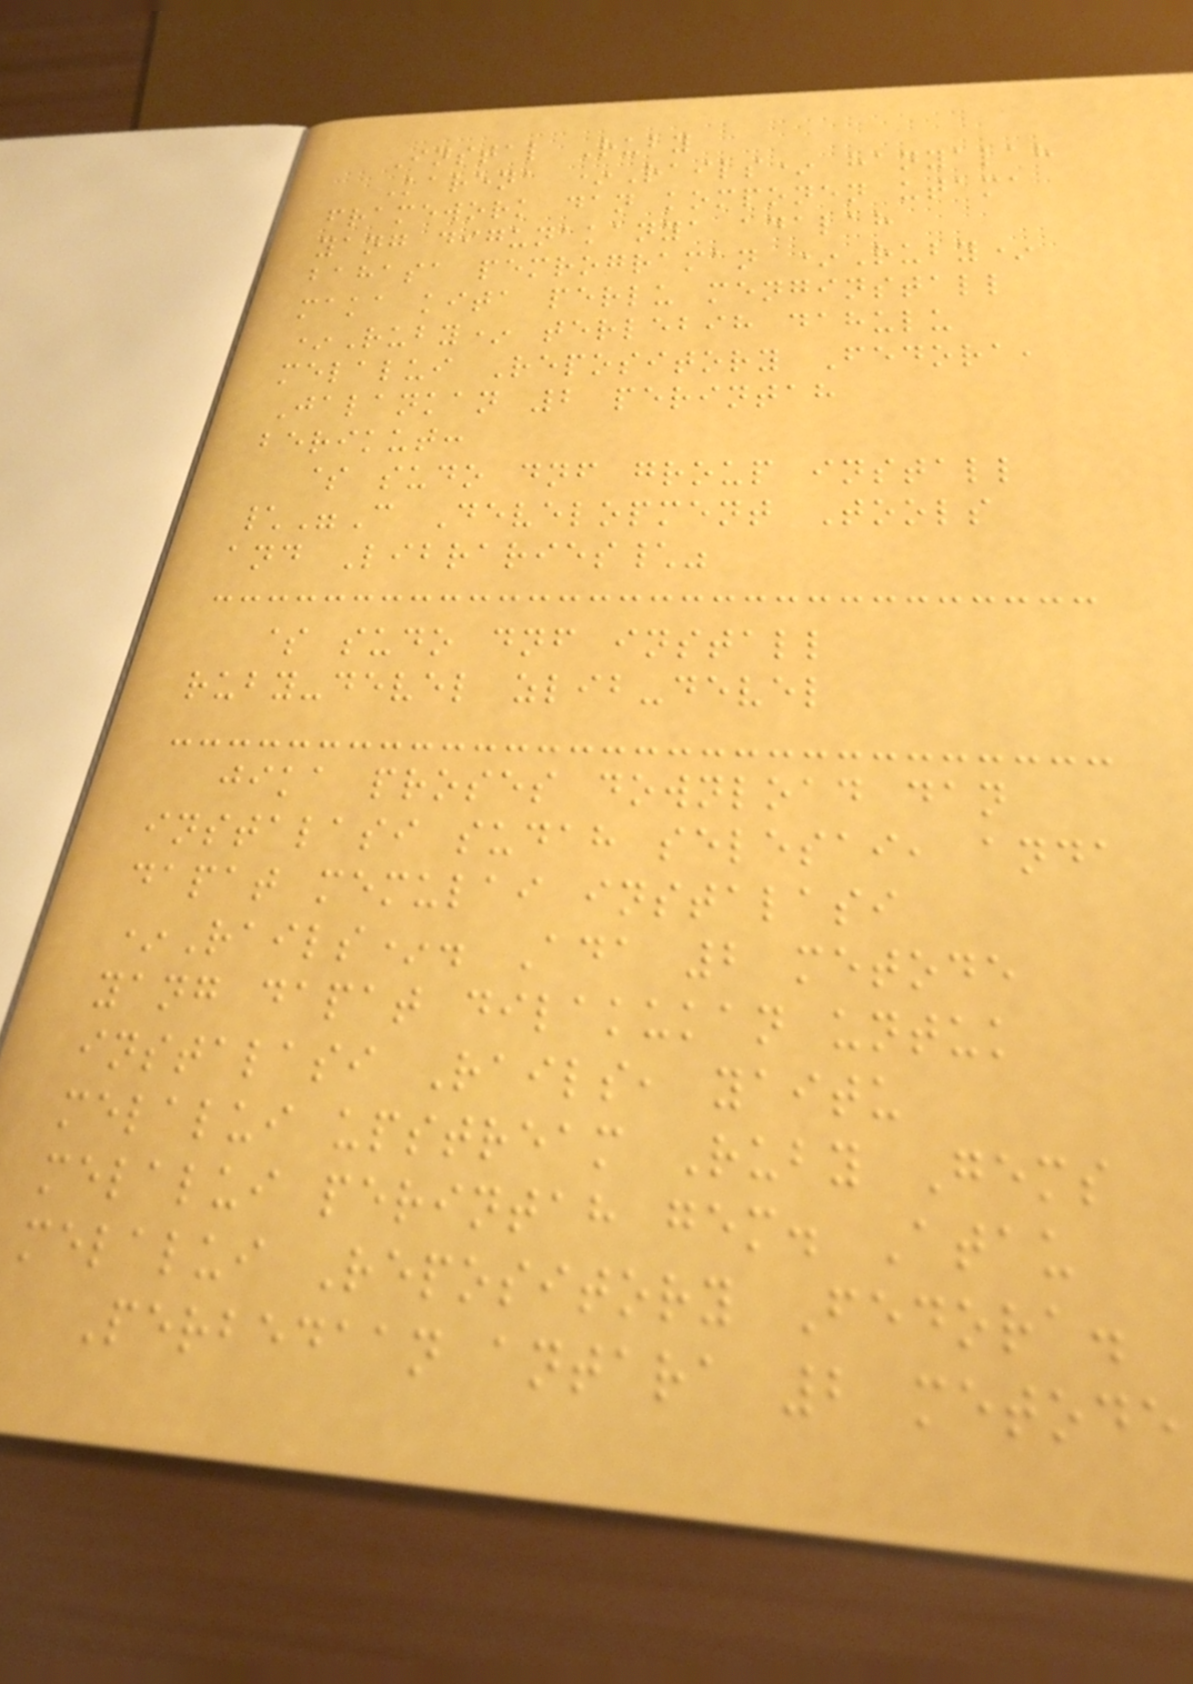Instal Ruby
Karena *Rails* hanyalah
framework dan komponen utama
yang digunakanya adalah
bahasa pemrograman *Ruby*
maka kita perlu menginstall
*Ruby* terlebih dahulu
melalui Repository Fedora,
Jalankan 2 perintah
berikut:
$ sudo dnf group install
\"C Development Tools
and Libraries\"
$ sudo dnf install
ruby-devel zlib-devel
jika proses download dan
instalasi sudah selesai, anda
dapat memulai instalasi
*Rails*. Ada 2 metode
yang dapat dilakukan untuk
instalasi Rails, yaitu
melalui upstream Ruby Gems
melalui perintah gem. Atau
melalui Repository Fedora.
Perbedaan antara 2 metode
